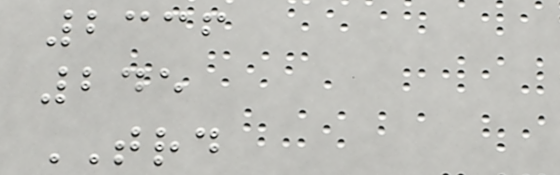2336
245
TRD
